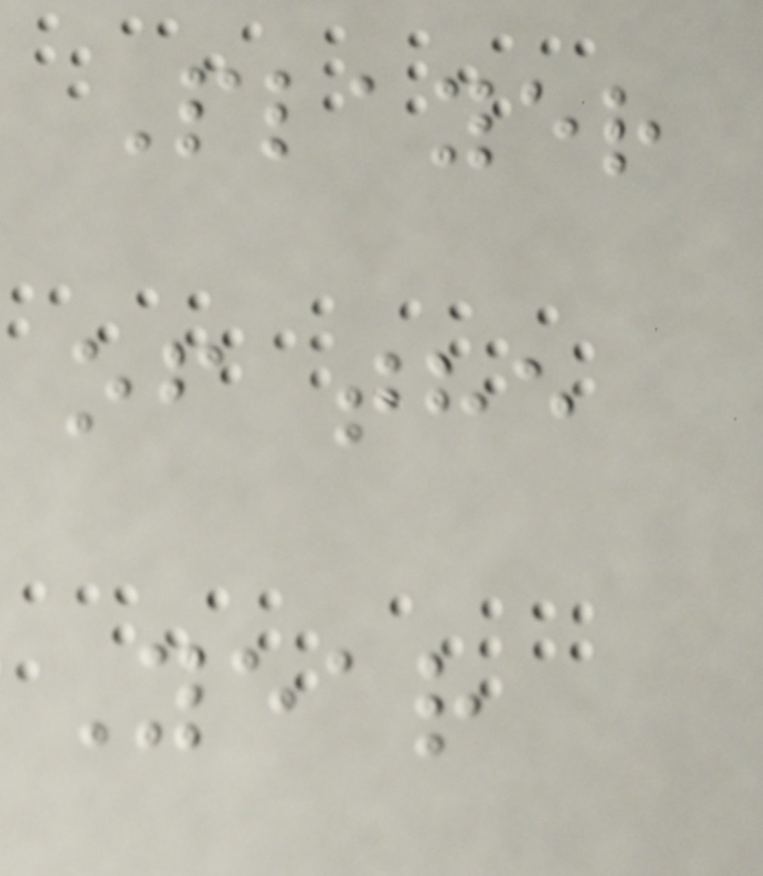Player
of the
Year
